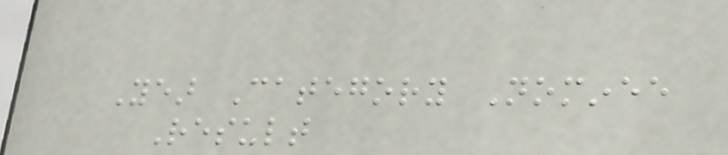Year Category Nominee
Result
